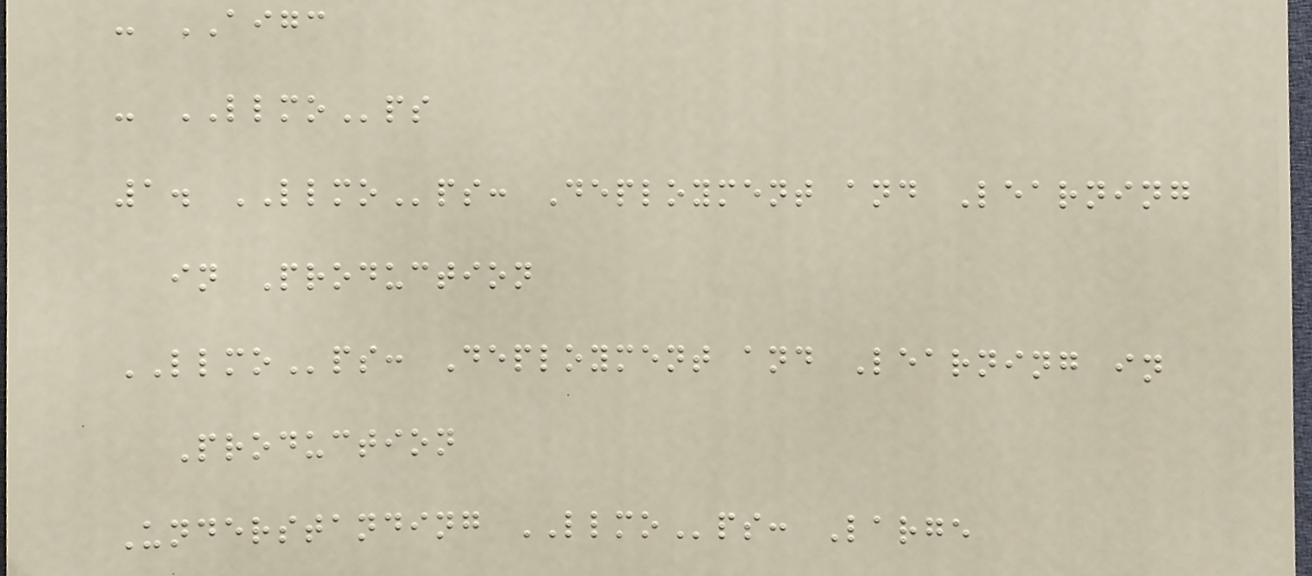- AIGC
- LLMOps
1. LLMOps: Deployment and Learning
in Production
LLMOps: Deployment and Learning in
Production
Understanding LLMOps: Large
